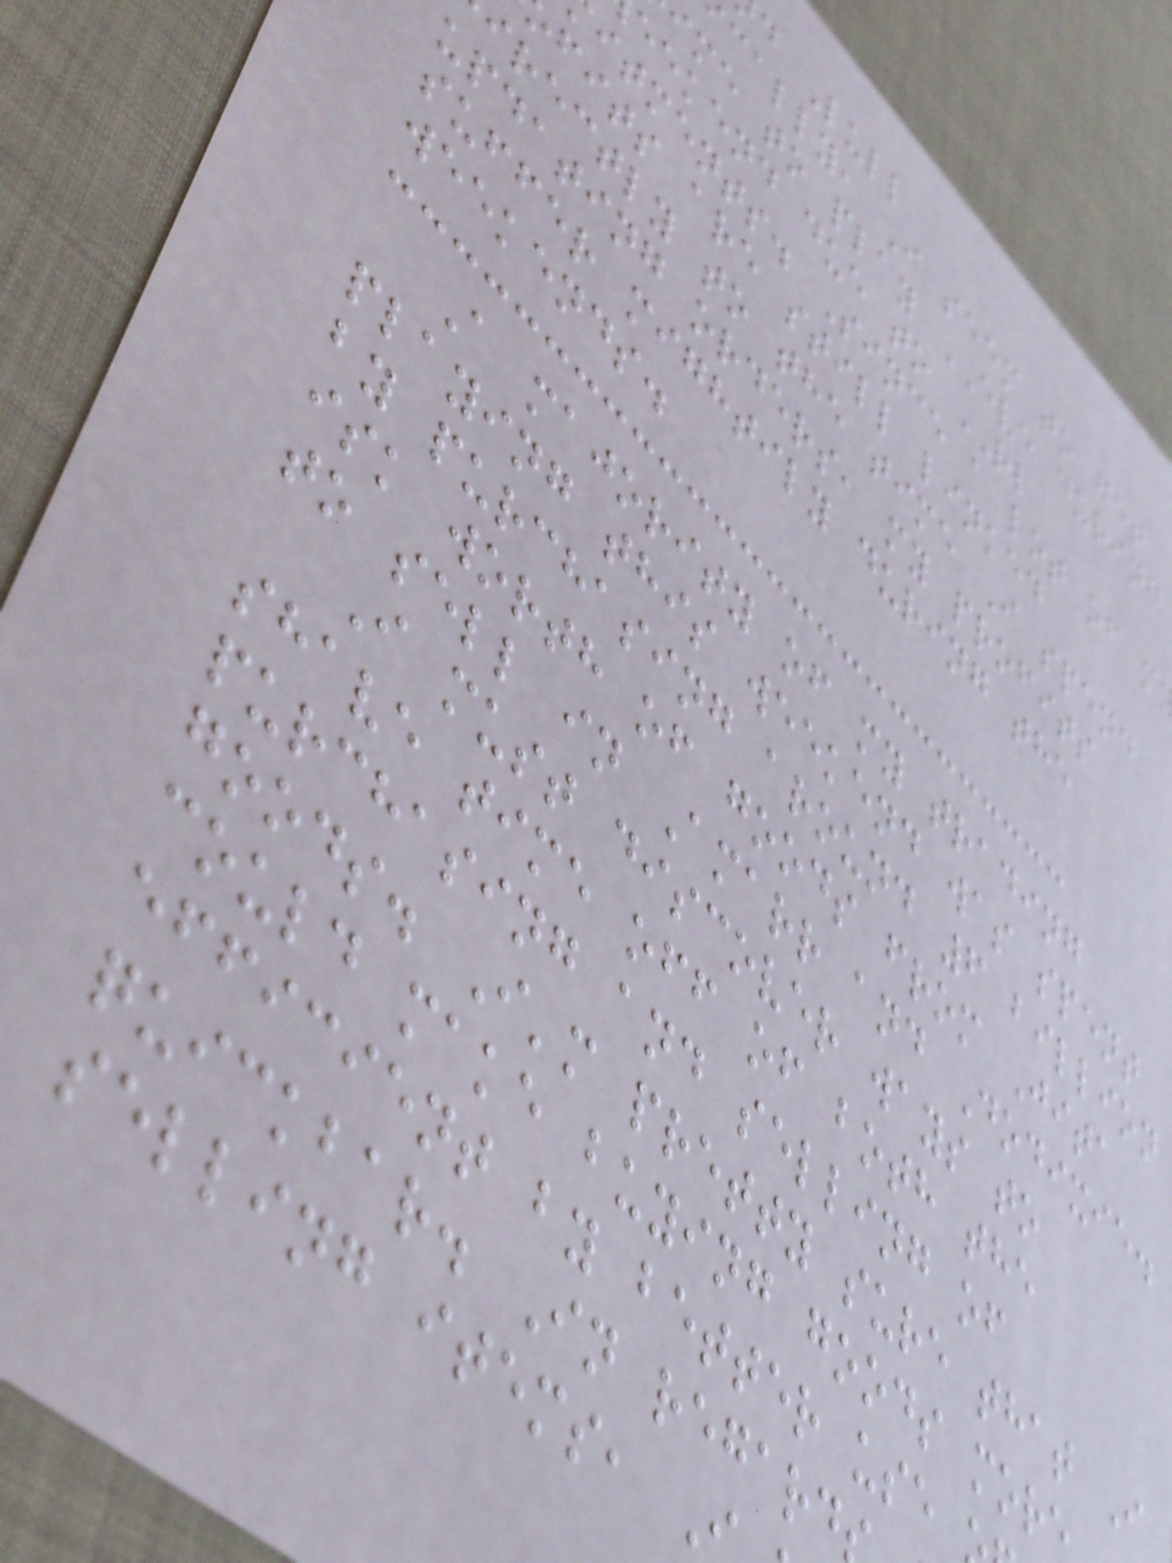d Lull
cally, I seem to get
ime to play EVE during
eekend due to RL
itments. Since a lot of m
fits are still linked
irectly to the time I spend
updating orders, my profits
suffer mightily during the
weekends.
A majority of my trading
playing this weekend was spent
by purchasing around 6 billion
isk worth of goods from Jita
to sell in Amarr and Dodixie.
I must discover ways to
shave time off of both the
purchasing and selling of
goods. I'm pretty sure that I
could make buying goods more
efficient by better use
quickbar. In regard
selling items,
